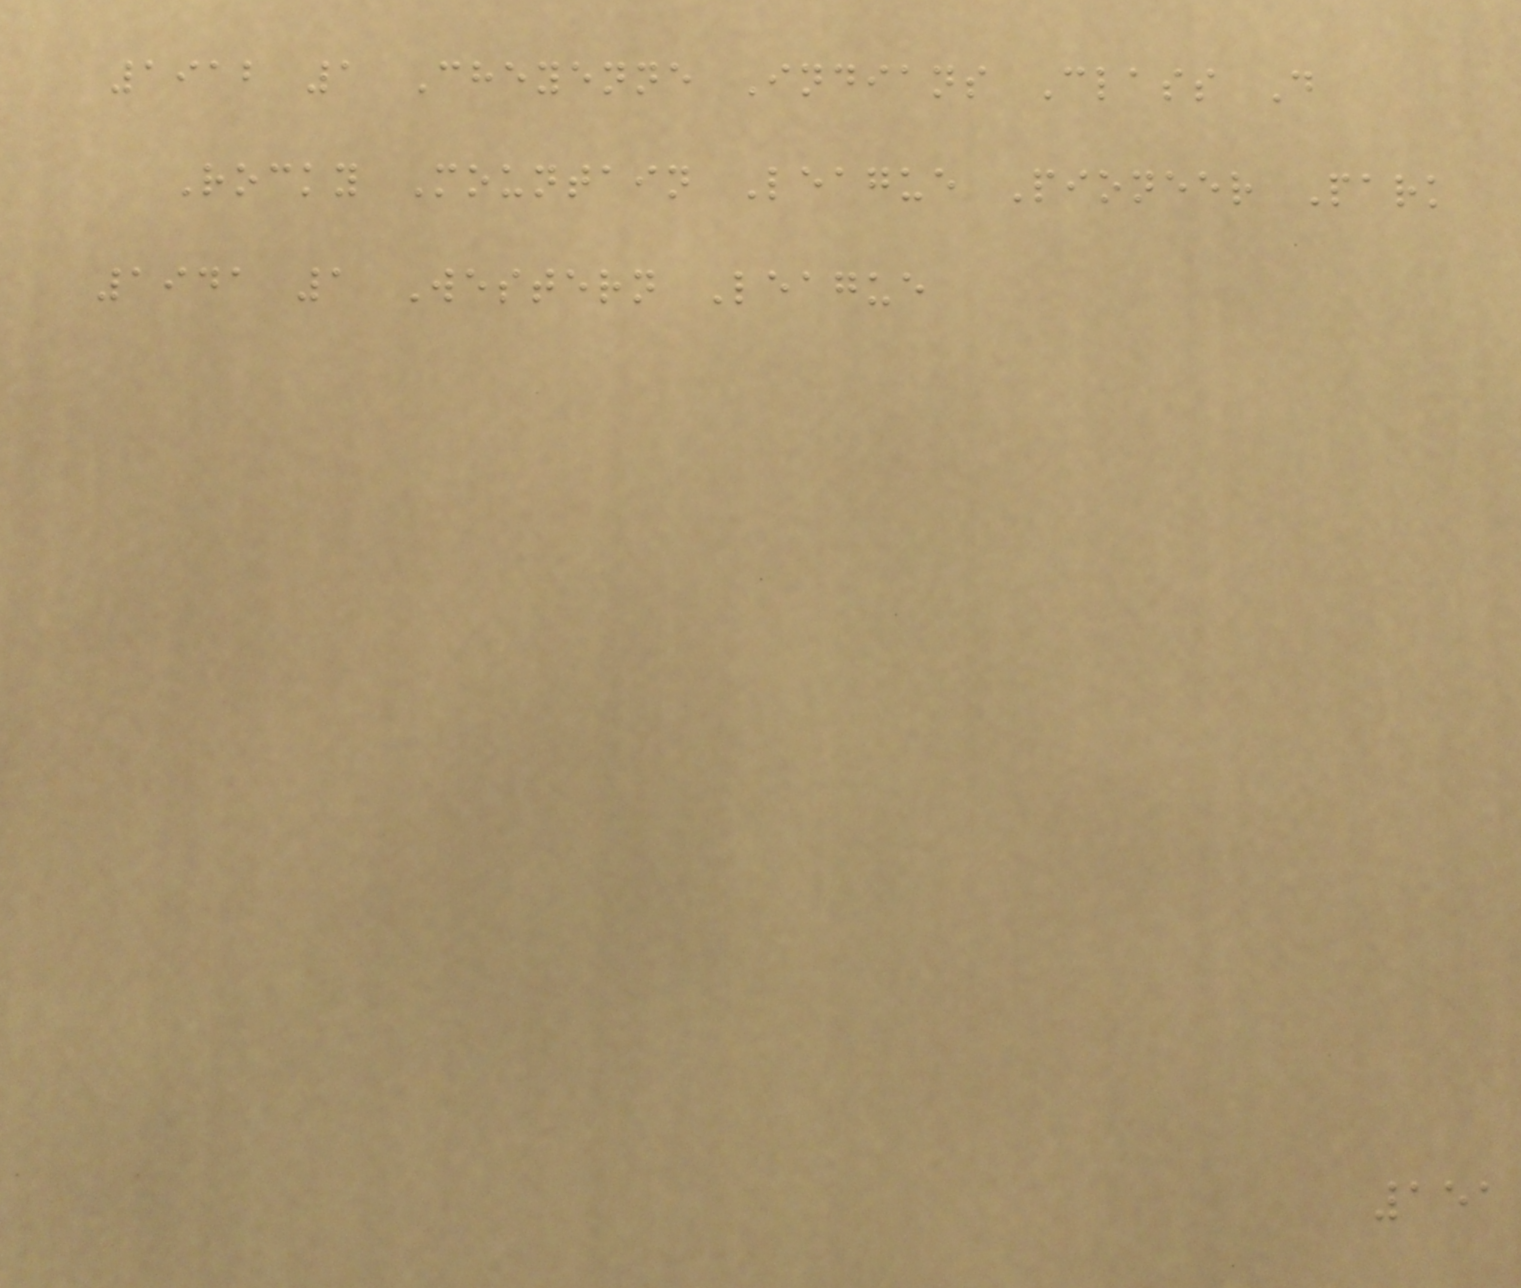1912 1 Cheyenne Indians Class D
Rocky Mountain League Pioneer Park
1941 1 Western League
151
